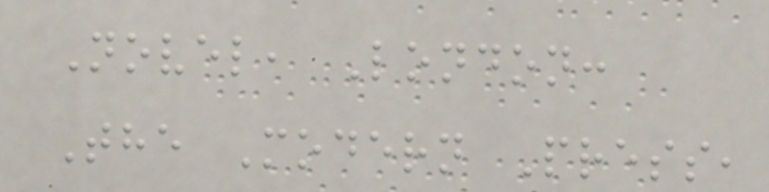Novel, London:
The Modern Press,
